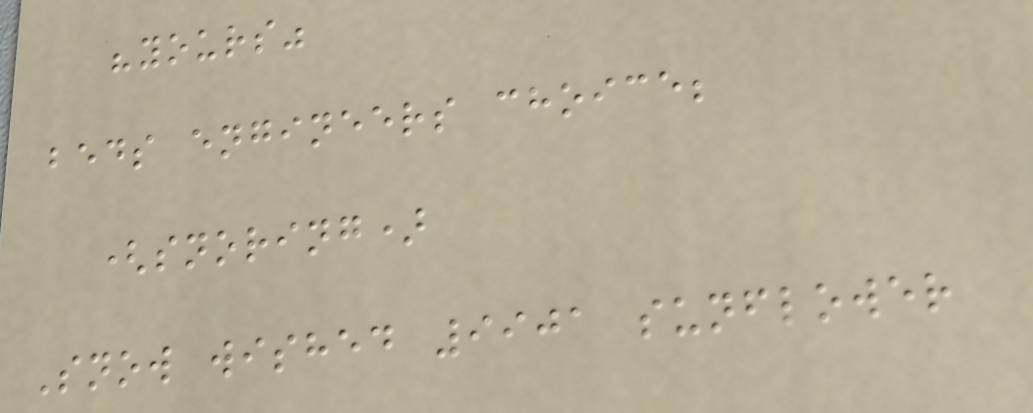"yours"
beds engineers choice;
(snoring)
Snow wished 9901 sunflower
